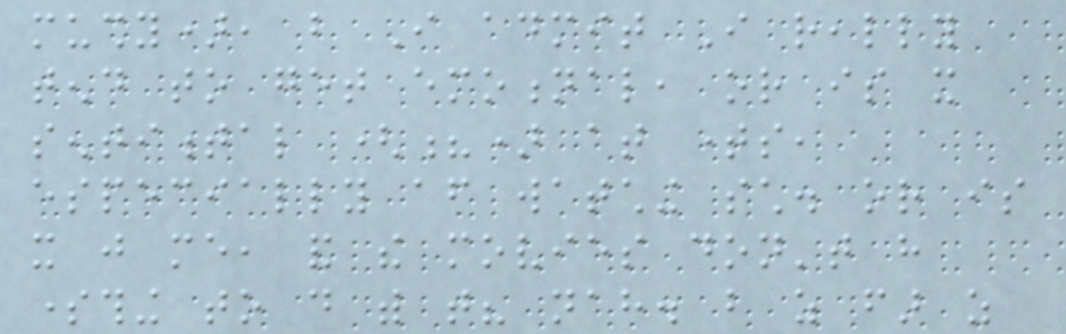mushy), but I admit I really
tend to get emotional, or is it
sentimental (?) at times,
especially after watching such. or is
it just me, and the movies don't have
something to do with that? nah. but as far as
